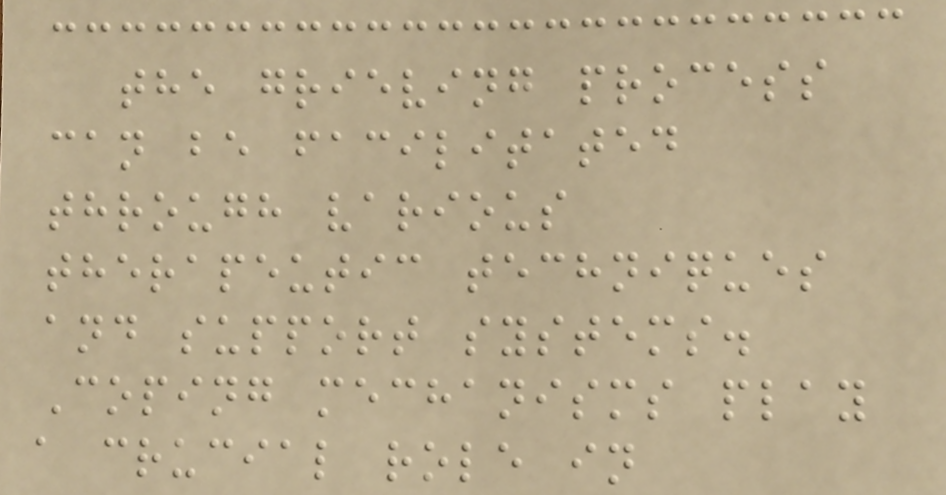the grieving process
can be facilitated
through various
therapeutic techniques
and support systems.
Coping mechanisms play
a crucial role in
